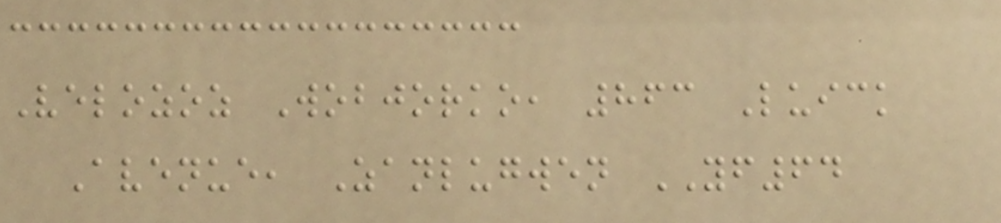Velozoz Wobjorko, 863 Luick
Avenue, Zanlugwen YF64
